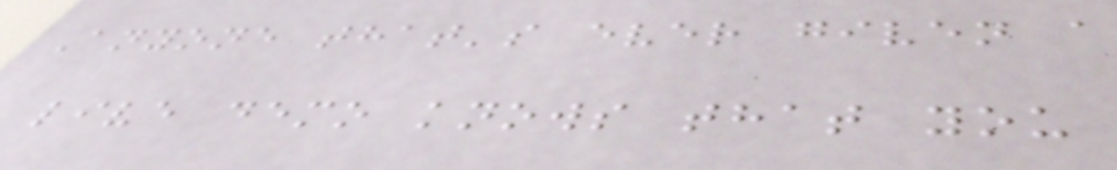Anyone that's ever given a
live demo knows that you
